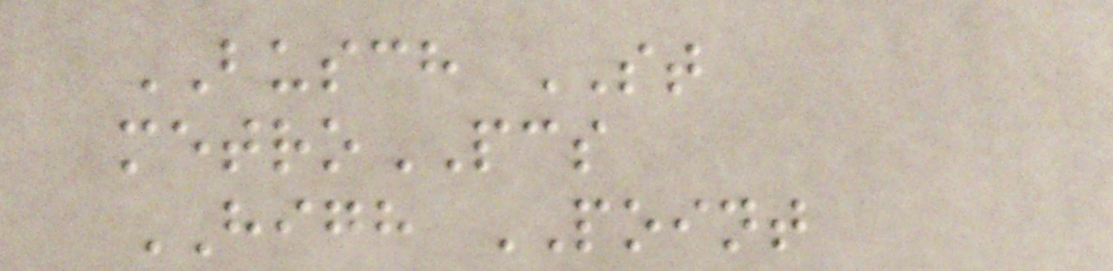BUSCH ST
metroPCS
HIGH POINT
